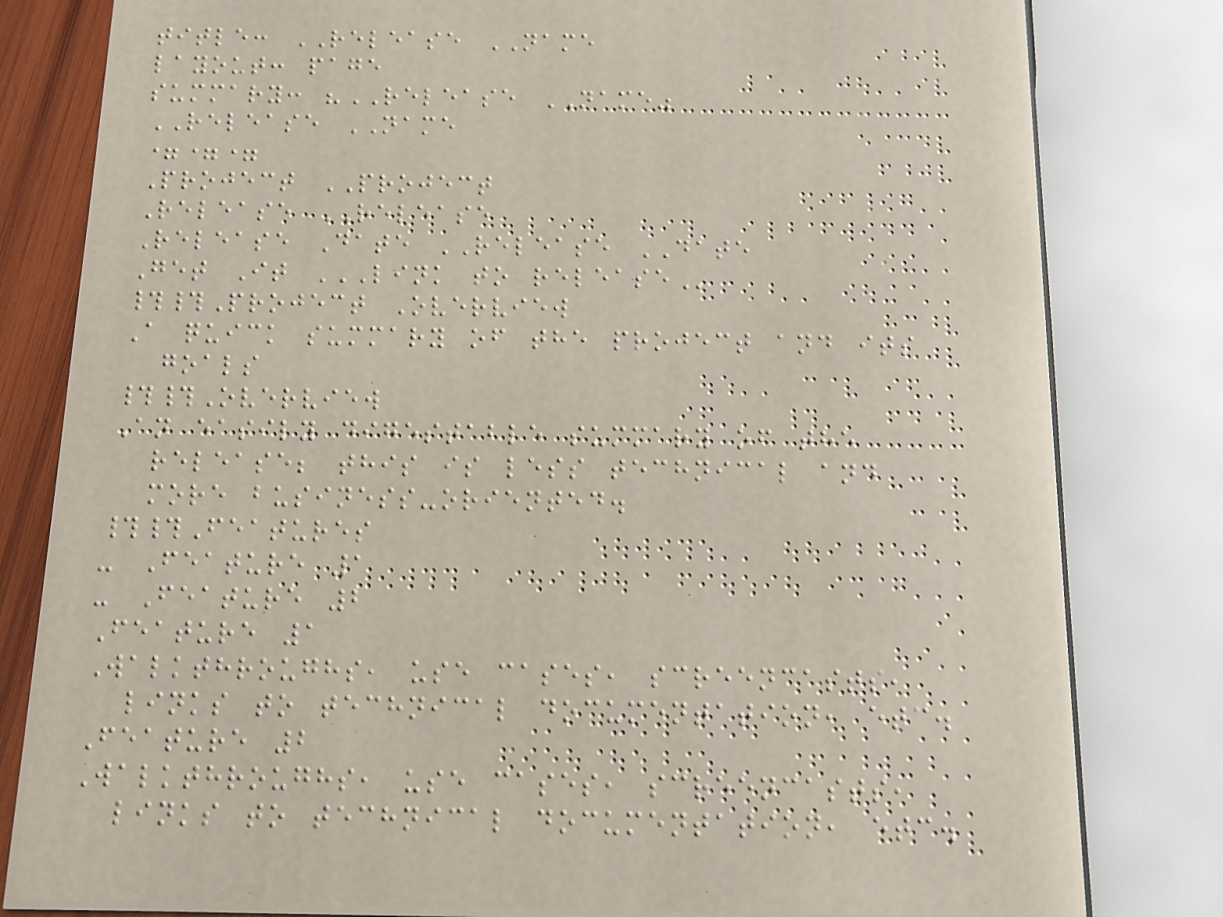title: RELEASE NAME
layout: page
summary: "RELEASE NAME"
RELEASE NAME
===
Project PROJECT
Release RELEASE
Release Date RELEASE DATE
Get It LINK TO RELEASE
##Project Overview
A quick summary of the project and its
goals
##Overview
An easily digestable summary of the
release; this is less technical and
more business-oriented.
##Features
- Feature 1
- Feature 2
Feature 1
Walkthroughs, use cases, screencasts,
links to technical documentation, etc.
Feature 2
Walkthroughs, use cases, screencasts,
links to technical documentation, etc.
